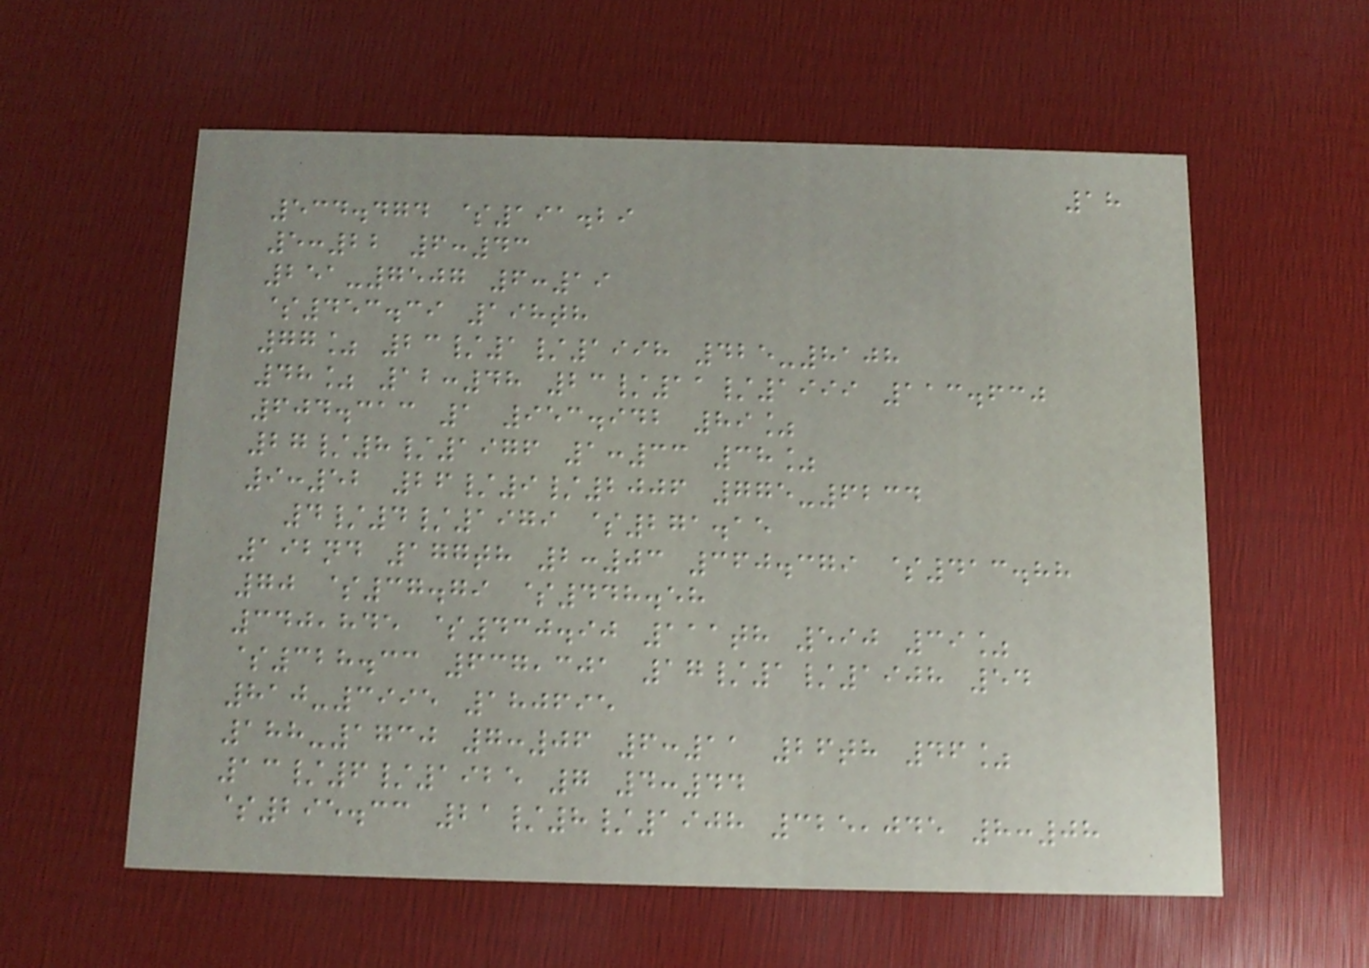18
534.474 $191.29
5:22 6:43
251-7507 6:19
$453.39 198th
77% 23/1/1998 425-8108
48% 12:48 23/11/1999 113.630
604.313 1 953.942 89%
27/8/1976 1:33 38%
9:52 26/9/2006 775-6234
4/4/1979 $271.15
192nd 177th 2:03 360.379 $413.88
70 $37.79 $448.58
340,845 $430.90 111th 590 39%
$328.33 637,301 17/1/1908 54
810-3995 180695
188-1730 7:06 6:11 26th 46%
13/6/1925 7 4:44
$295.33 21/8/1908 325,045 8:08
